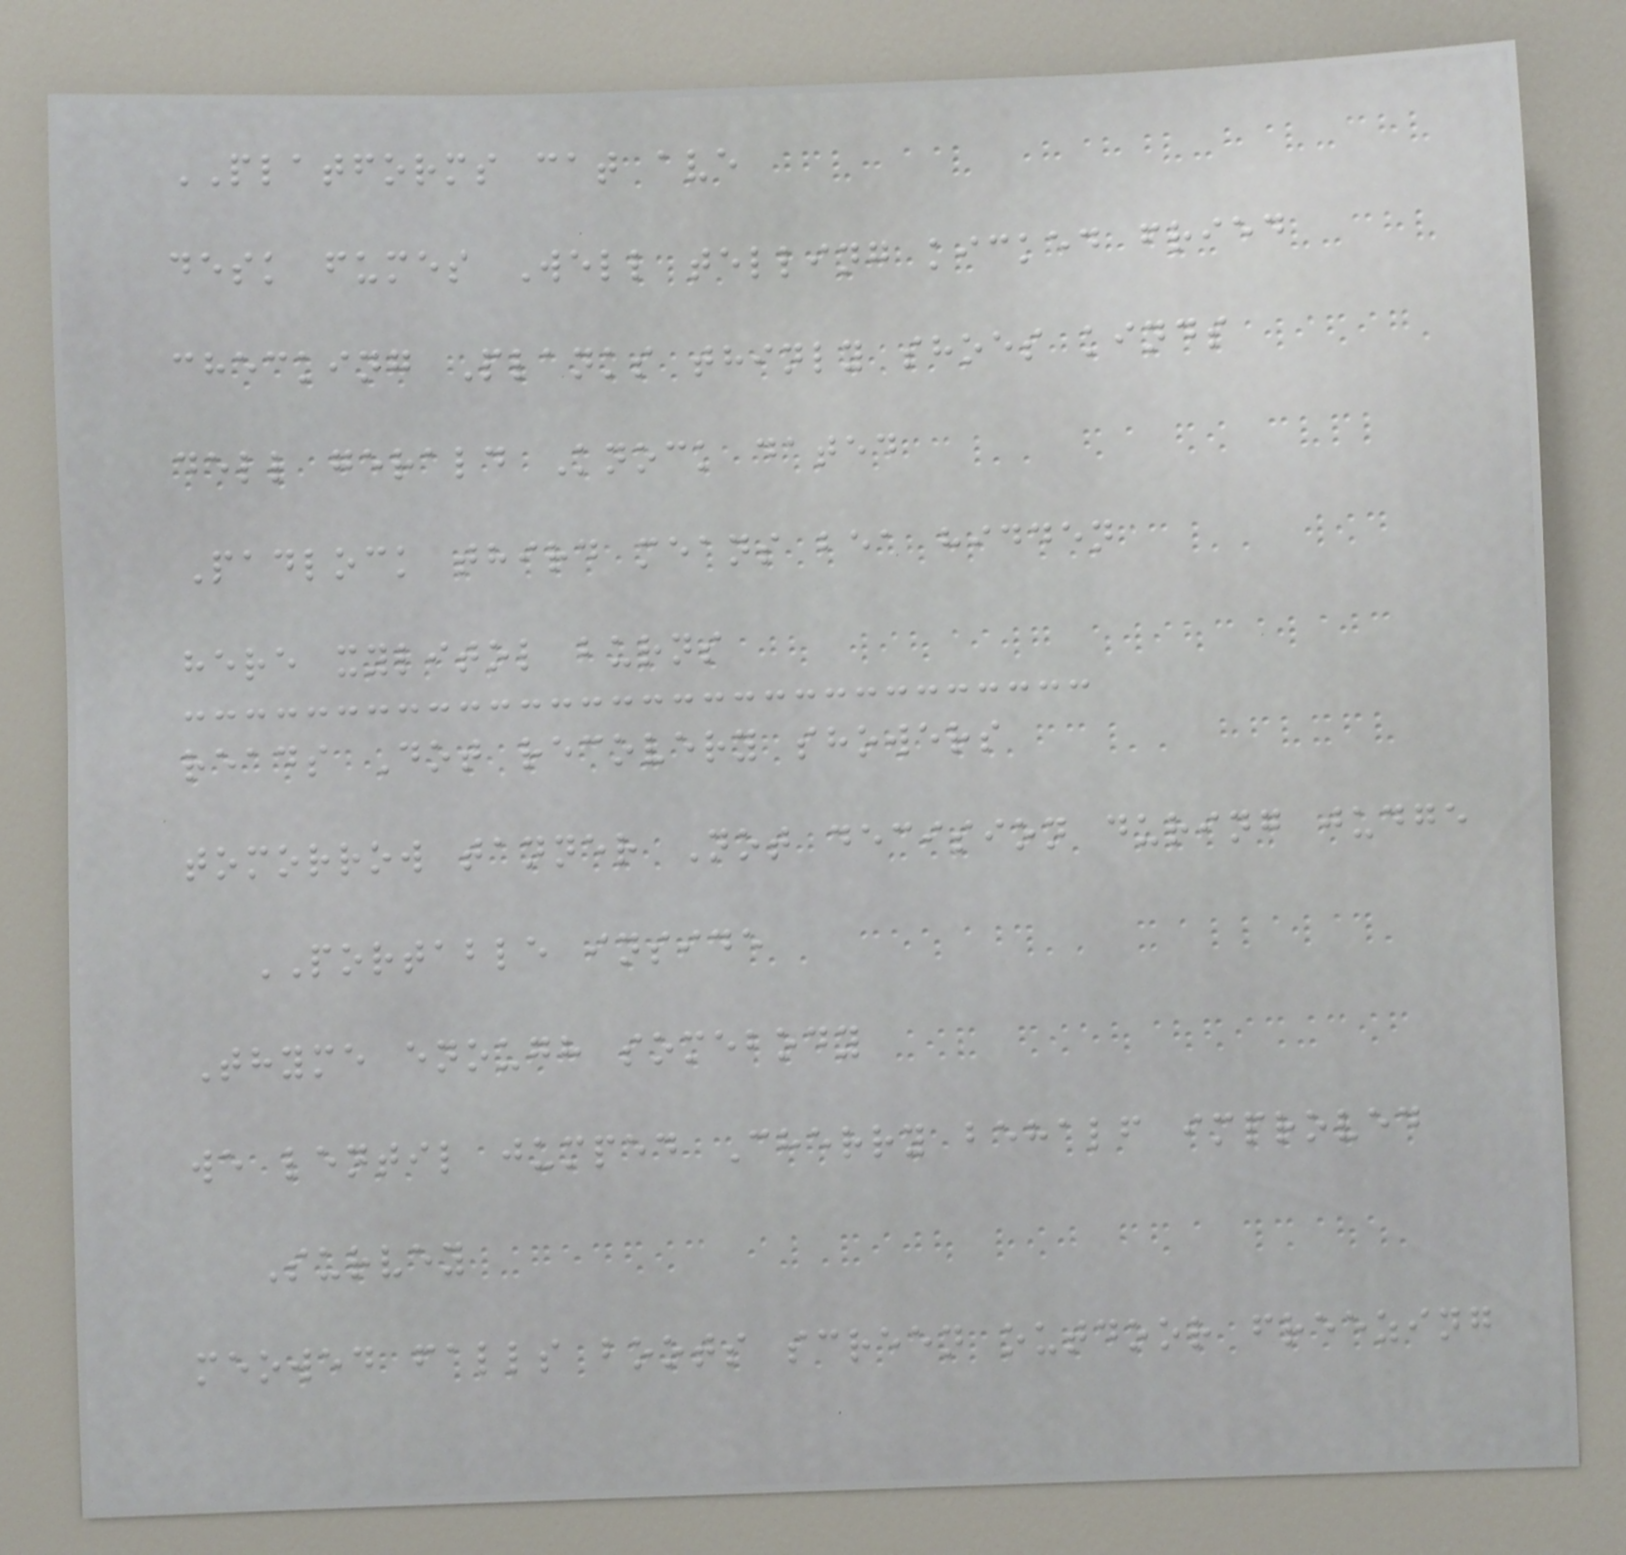PLATFORMS cat ave
desk fumes Well telling kicked fried
checking Planks thinly shoes kinds
dell gerald Knock dated
Padlock third means bea hidden
here xylitol burns
reads Dot recovery showers
tomorrow tanner Not decision during judge
PORTABLE inside
Thyme enough somebody
we lentil jumped Cherry behalf improved
Survey
meowed falls boots screen outdoor freezing
